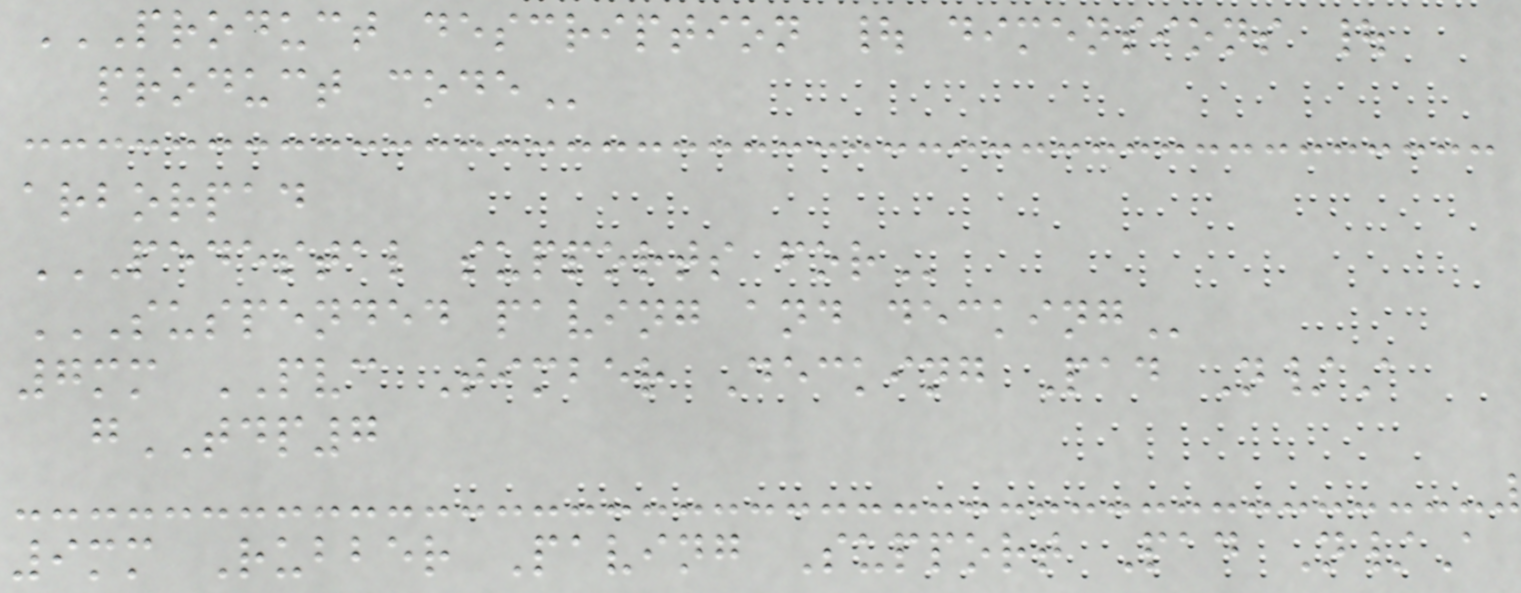PRODUCT DESCRIPTION | DIMENSIONS |
PRODUCT CODE
arborpad
PEDESTAL SUPPORTS FOR
SUSPENDED PAVING AND DECKING
7mm PVC Timber Decking Pad N/A
gTDP7
9mm Rubber Paving Support Pad N/A
